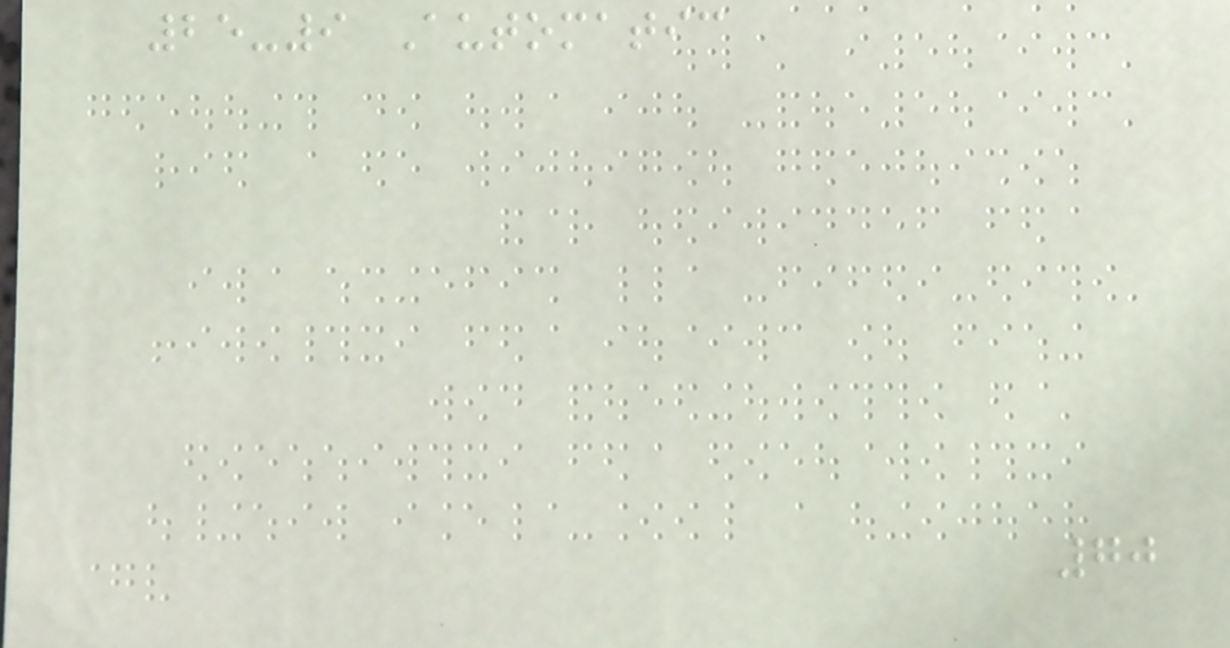25-9 Automatic
70
